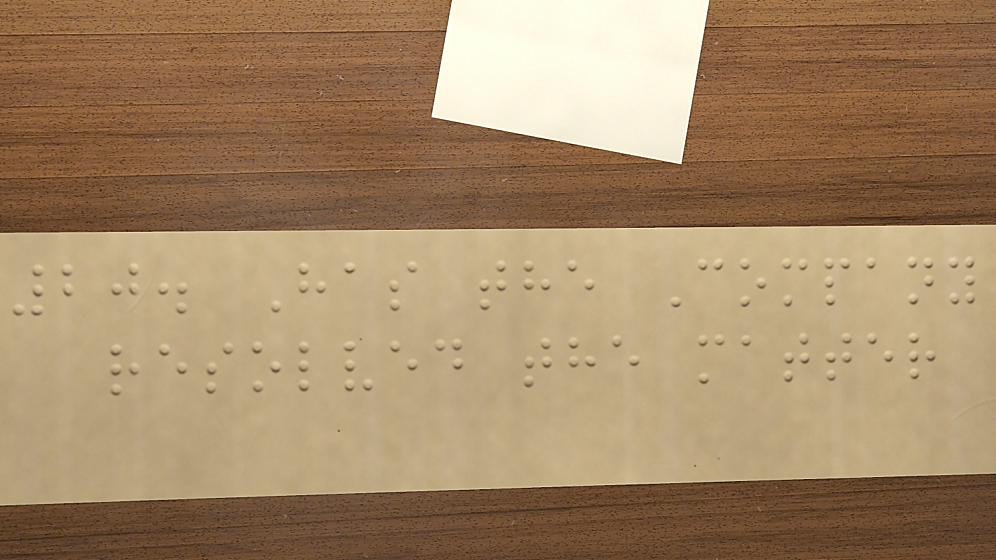20. Has the Company
resolved the matter
